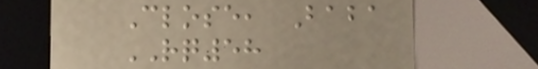Close, Baba
RQ58
